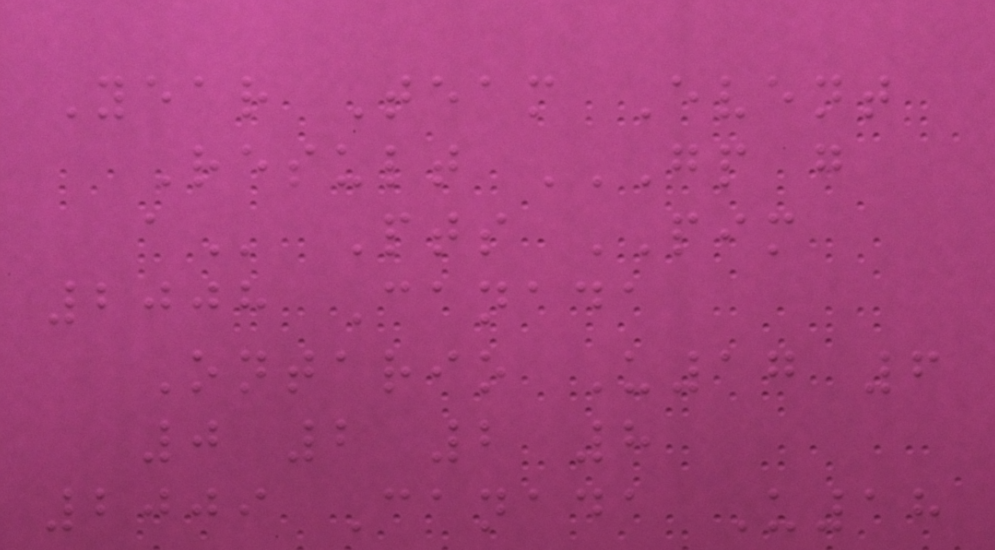Year Team Event
Result GP G
A Pts PIM
2008 Canada
Ontario U17 6
0 2 2 8
2009 Canada U18
